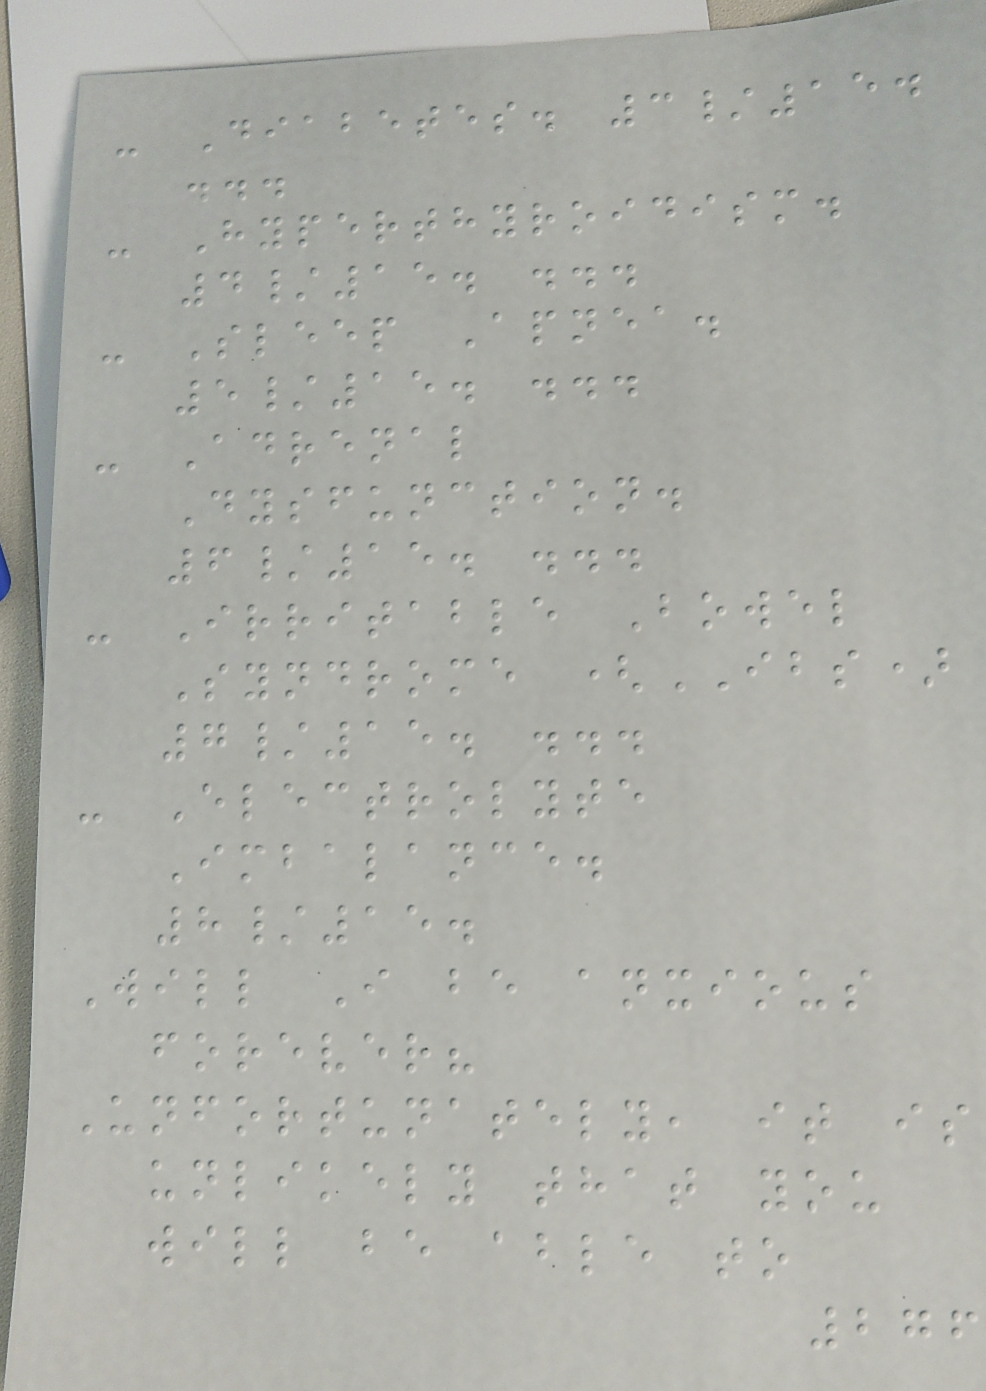- Diabetes. 3/15.
...
- Hyperthyroidism.
4/15. ...
- Sleep Apnea.
5/15. ...
- Adrenal
Dysfunction.
6/15. ...
- Irritable Bowel
Syndrome (IBS)
7/15. ...
- Electrolyte
Imbalance.
8/15.
Will I be anxious
forever?
Unfortunately, it is
unlikely that you
will be able to
276
